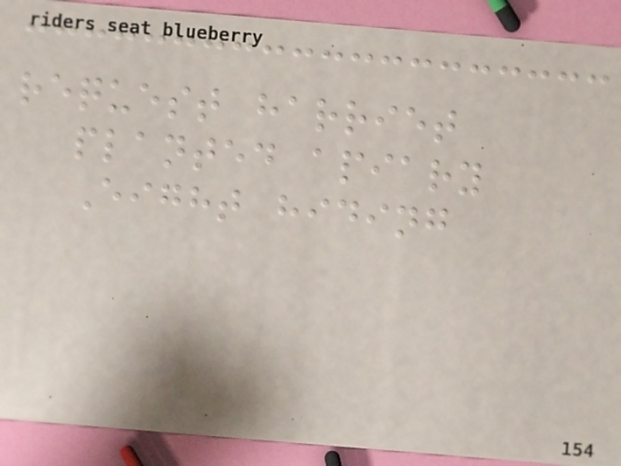request harriet
planted apiary
Eight hiding
